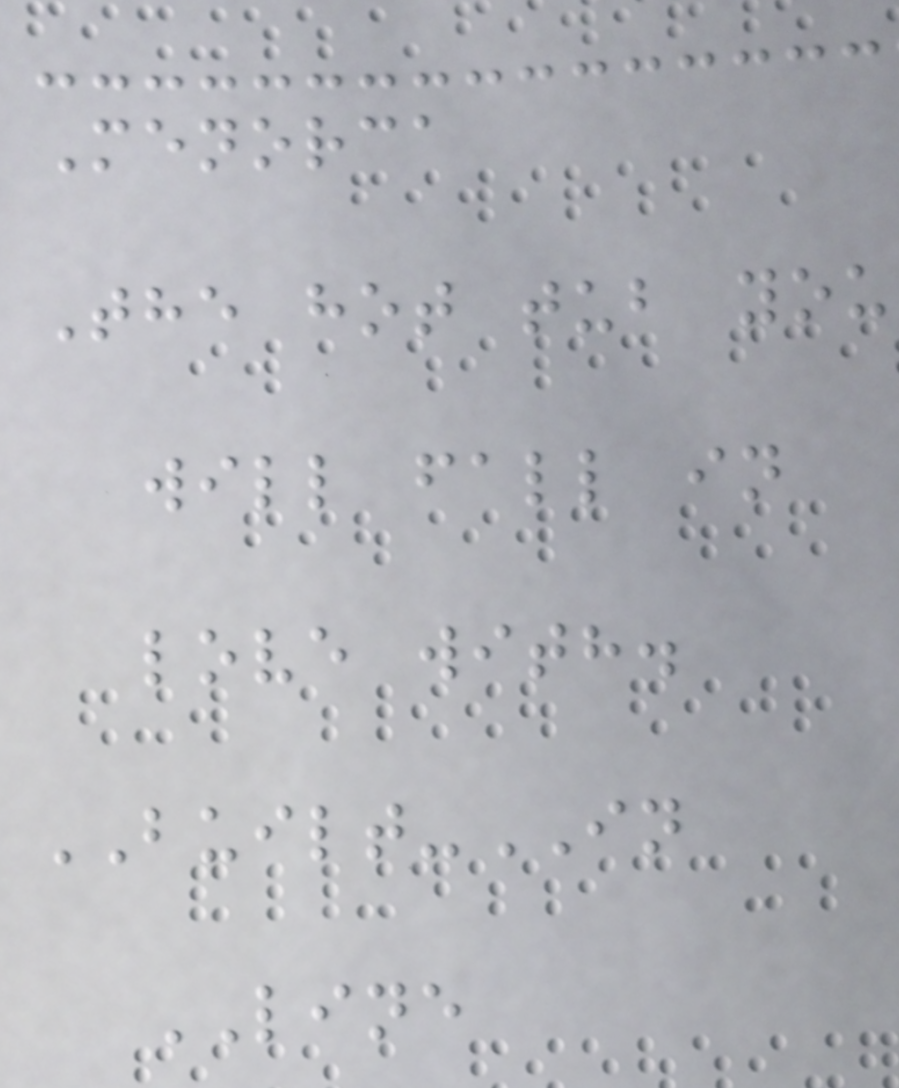Menorca
The hot tub you
will fall in
love with.
BUILT-IN
LINE
